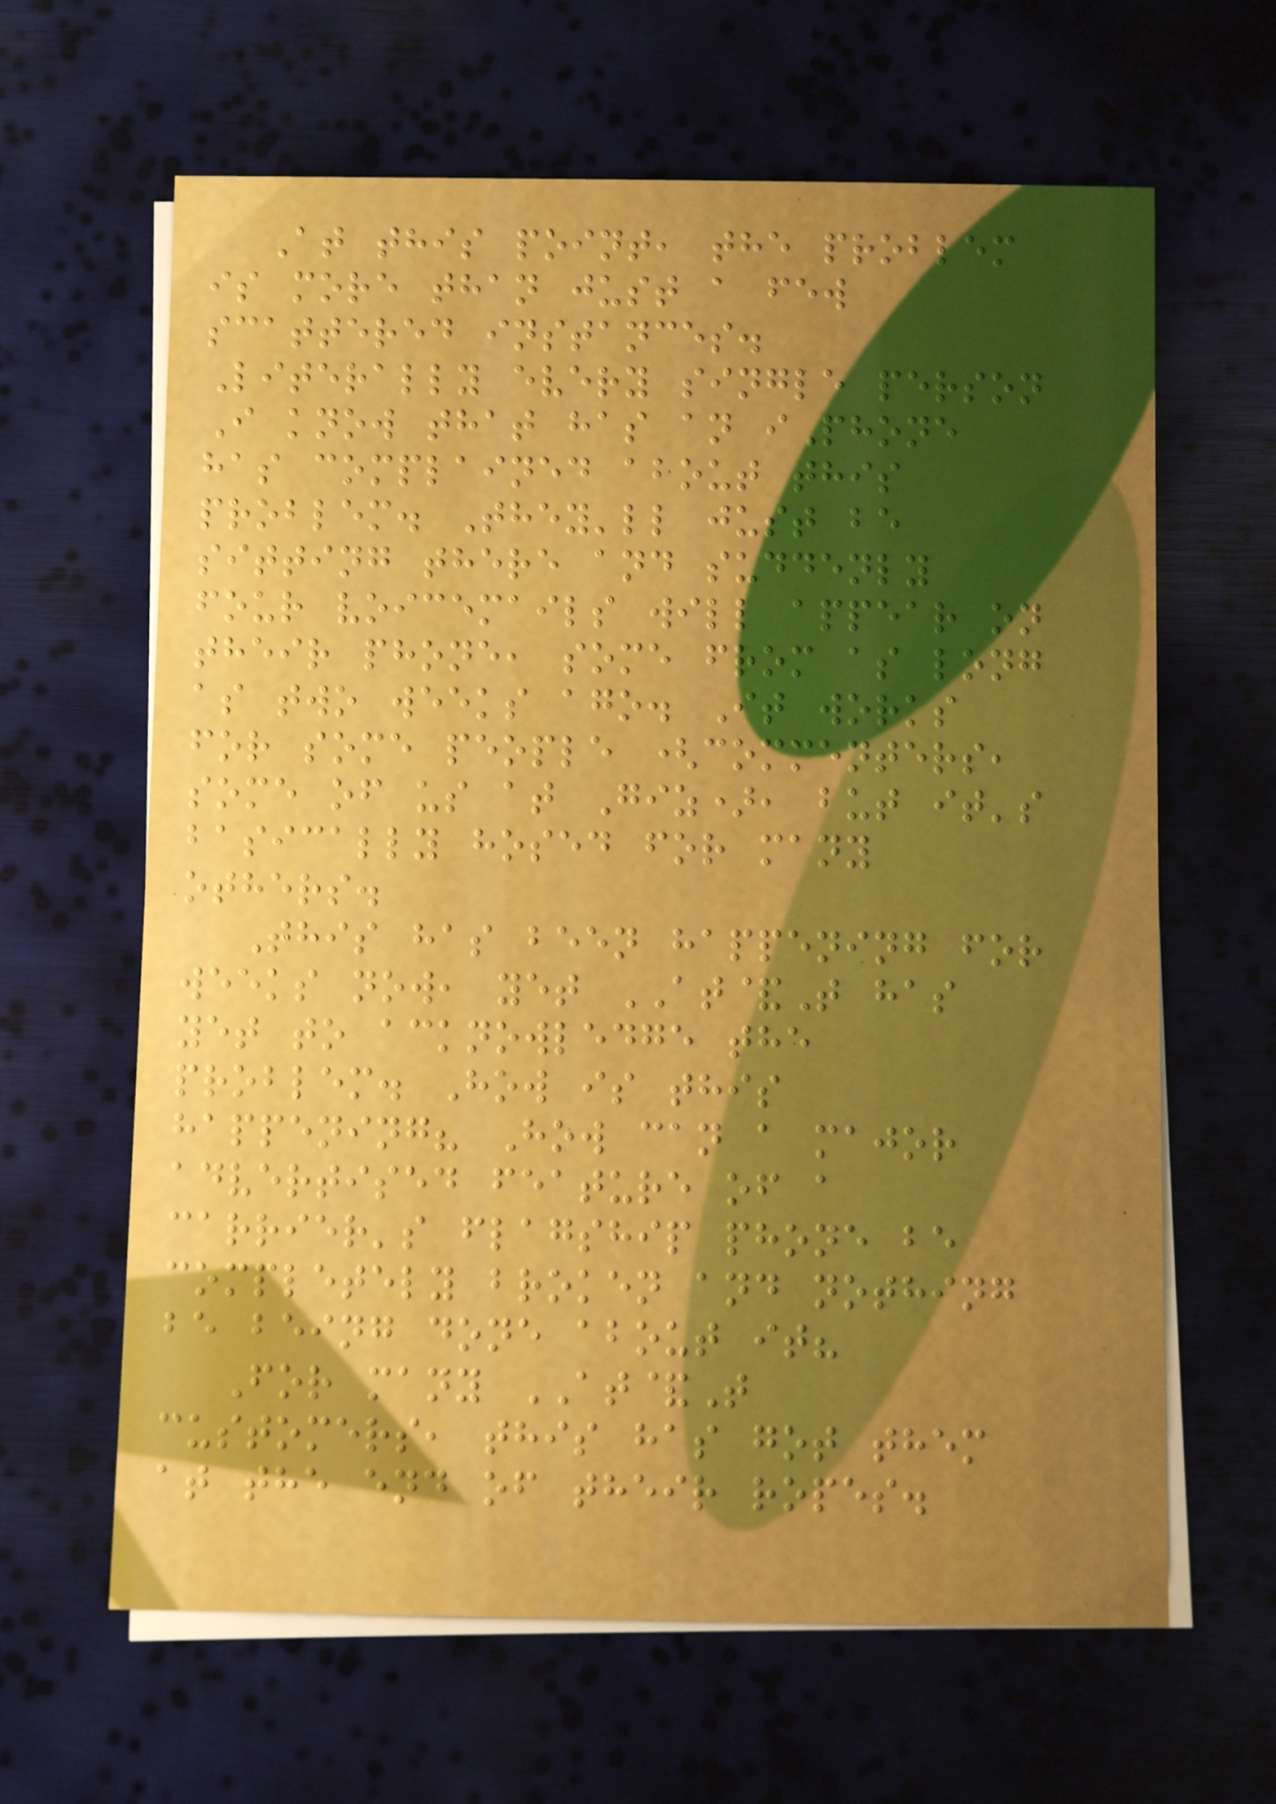At this point, the problem
is more than just a few
scattered instances.
Literally every single person
I know that has an iPhone
has complained about this
problem. They'll just be
sitting there and suddenly
four voicemails will appear on
their phone, some from as long
as two weeks ago. It works
for some people (commenters,
some of us at Giz), but it's
basically hosed for many
others.
This has been happening for
weeks now, yet AT&T has
yet to acknowledge the
problem. How is this
happening? How can a major
advertised feature of a
carrier's flagship phone be
completely broken and nothing
be being done about it?
For many AT&T
customers, this has got them
at the end of their ropes.
